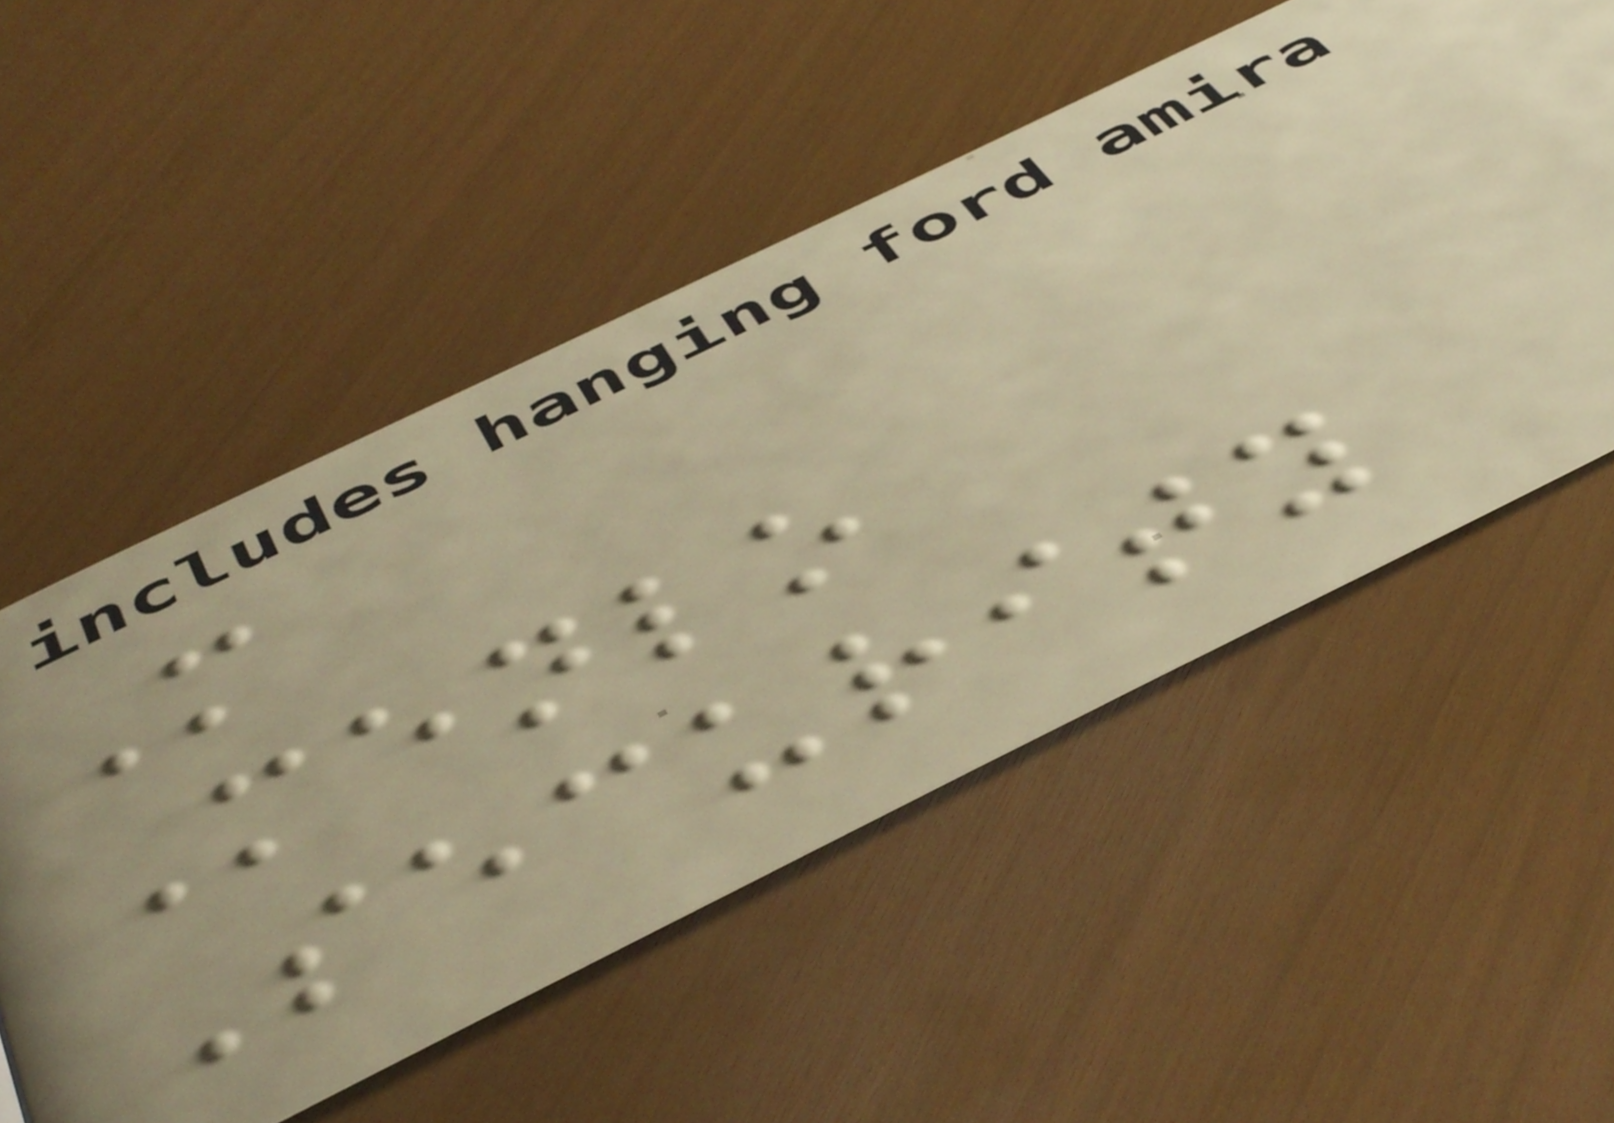M
Menlo
Security
